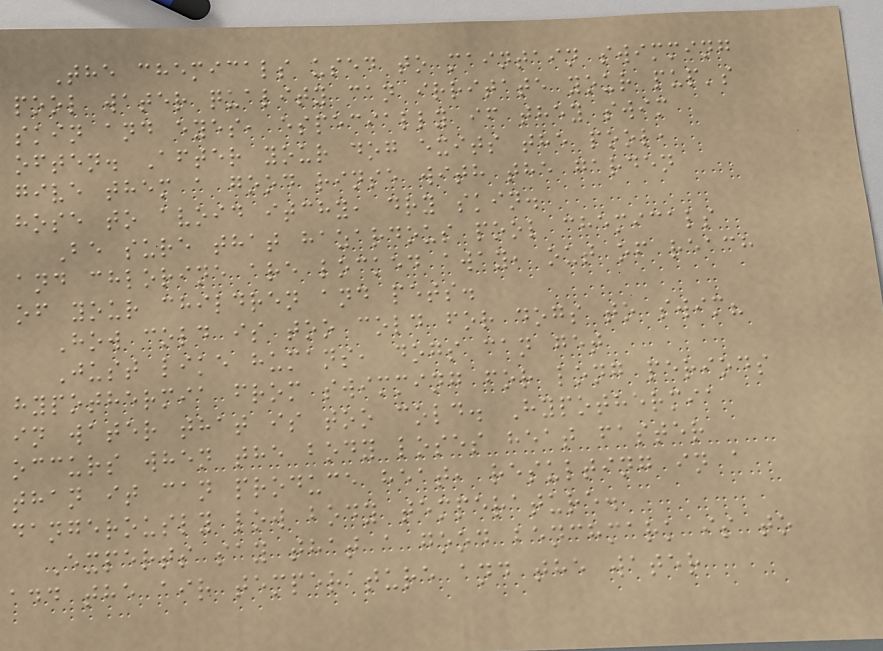The chemicals used to maintain swimming
pool water quality can irritate your pup's
skin and eyes, especially if they swim
often. After your dog exits the pool,
give them a good rinse with the garden
hose to avoid itchy, dry skin.
Be sure that hazardous pool chemicals
and chlorine are locked away, out of reach
of your children and pets.
How cold is too cold for dogs to swim?
Just like humans, dogs can get
hypothermia from swimming for long periods
in water that is too cold. Hypothermia
occurs when the body loses heat faster
than it can produce heat, resulting in a
dangerously low body temperature.
Experts say that a good benchmark is to
add the air temperature and the water
